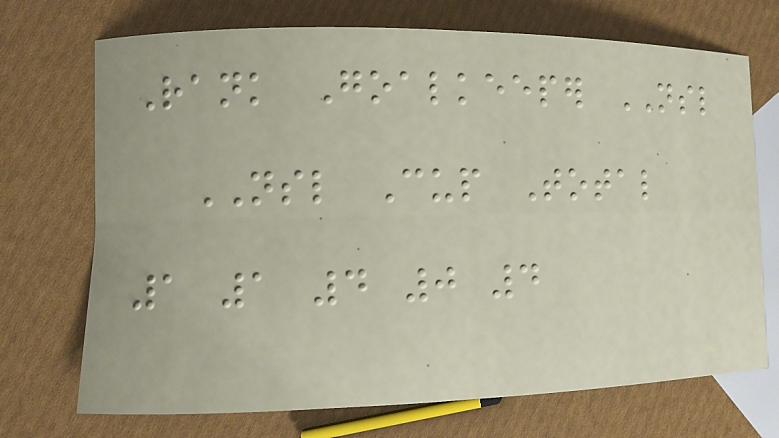Rank Goalkeeper NSL
NSL Cup Total
1 1 4 0 4
